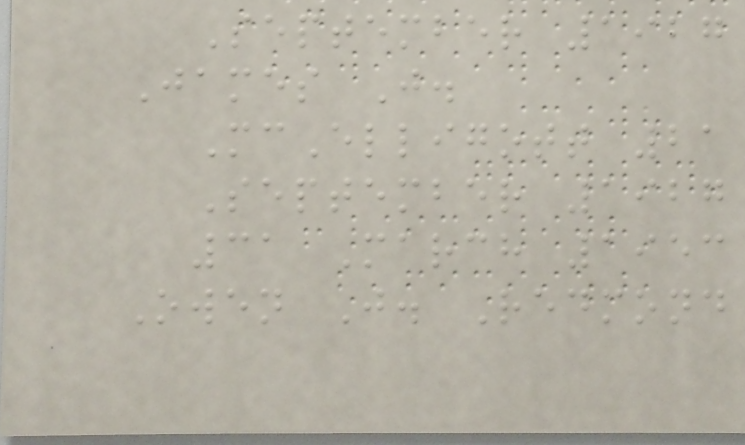September 1927
James J.
McElligott 21
September 1927
31 March 1953
Owen J. Redmond
